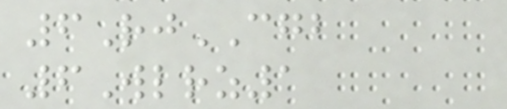6RjCGB
6Wlrz1
